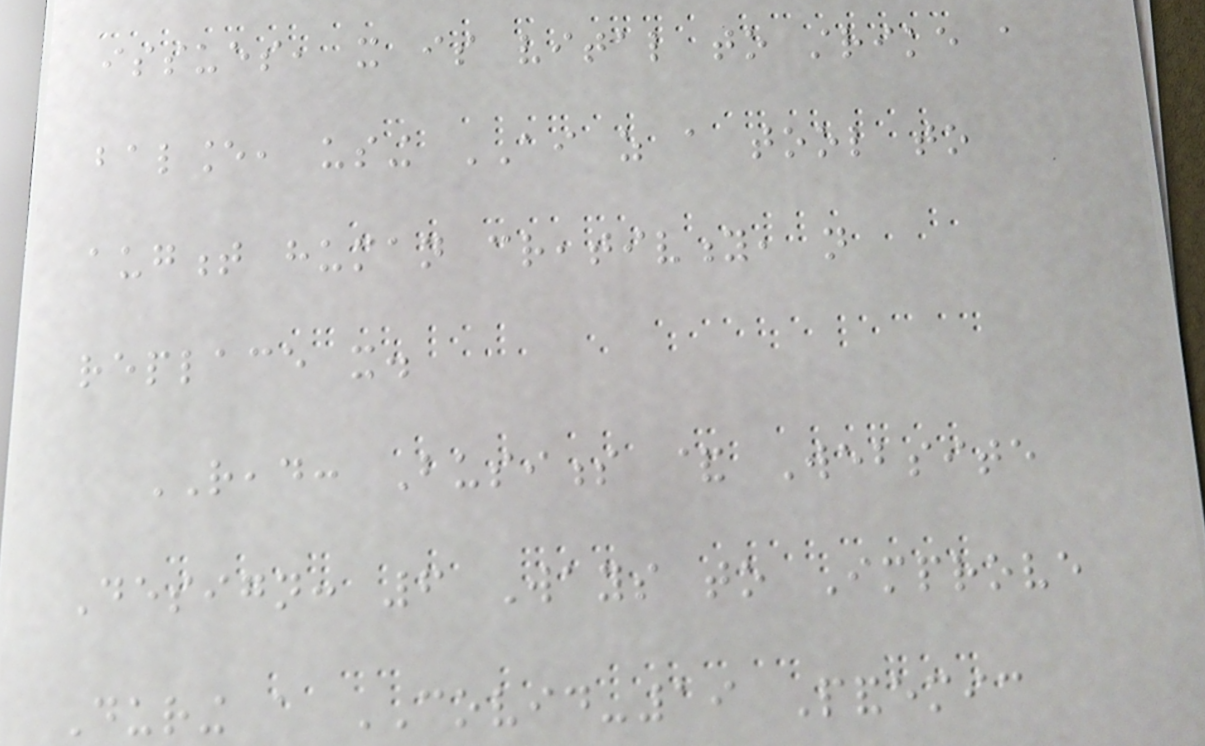issues, it is vital to strike a
balance, using AI as a tool to
augment human creativity, not
replace it.
READ: Business & Website
Design: 6 Ways to Improve
During a COVID-19 Pandemic
